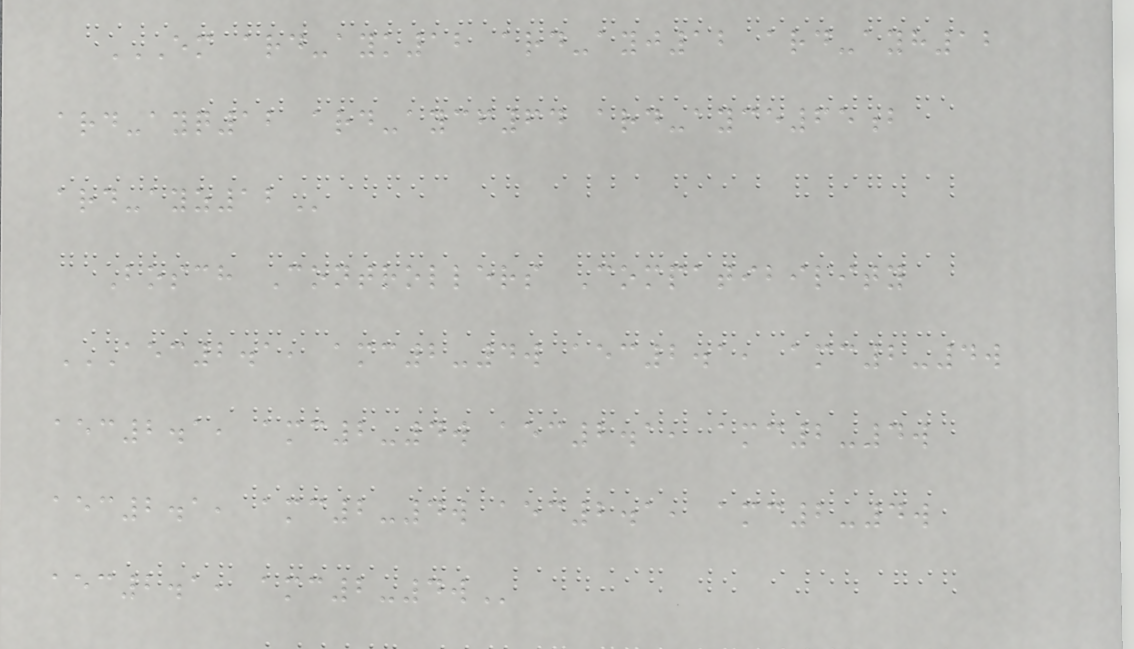EM ARD-AYK12 ARD-AYJ12 ARD-AYH12
ARD-AYQ12 ARD-AYCF64 ARD-AYCE65B
ARD-AYZ12
Bosch Controllers Compatibility
AEC2.1, AMC2-4W AEC2.1, AMC2-4W
AEC2.1, AMC2-4W AEC2.1, AMC2-4W
AEC2.1, AMC2-4W AEC2.1, AMC2-4W
AEC2.1, AMC2-4W
